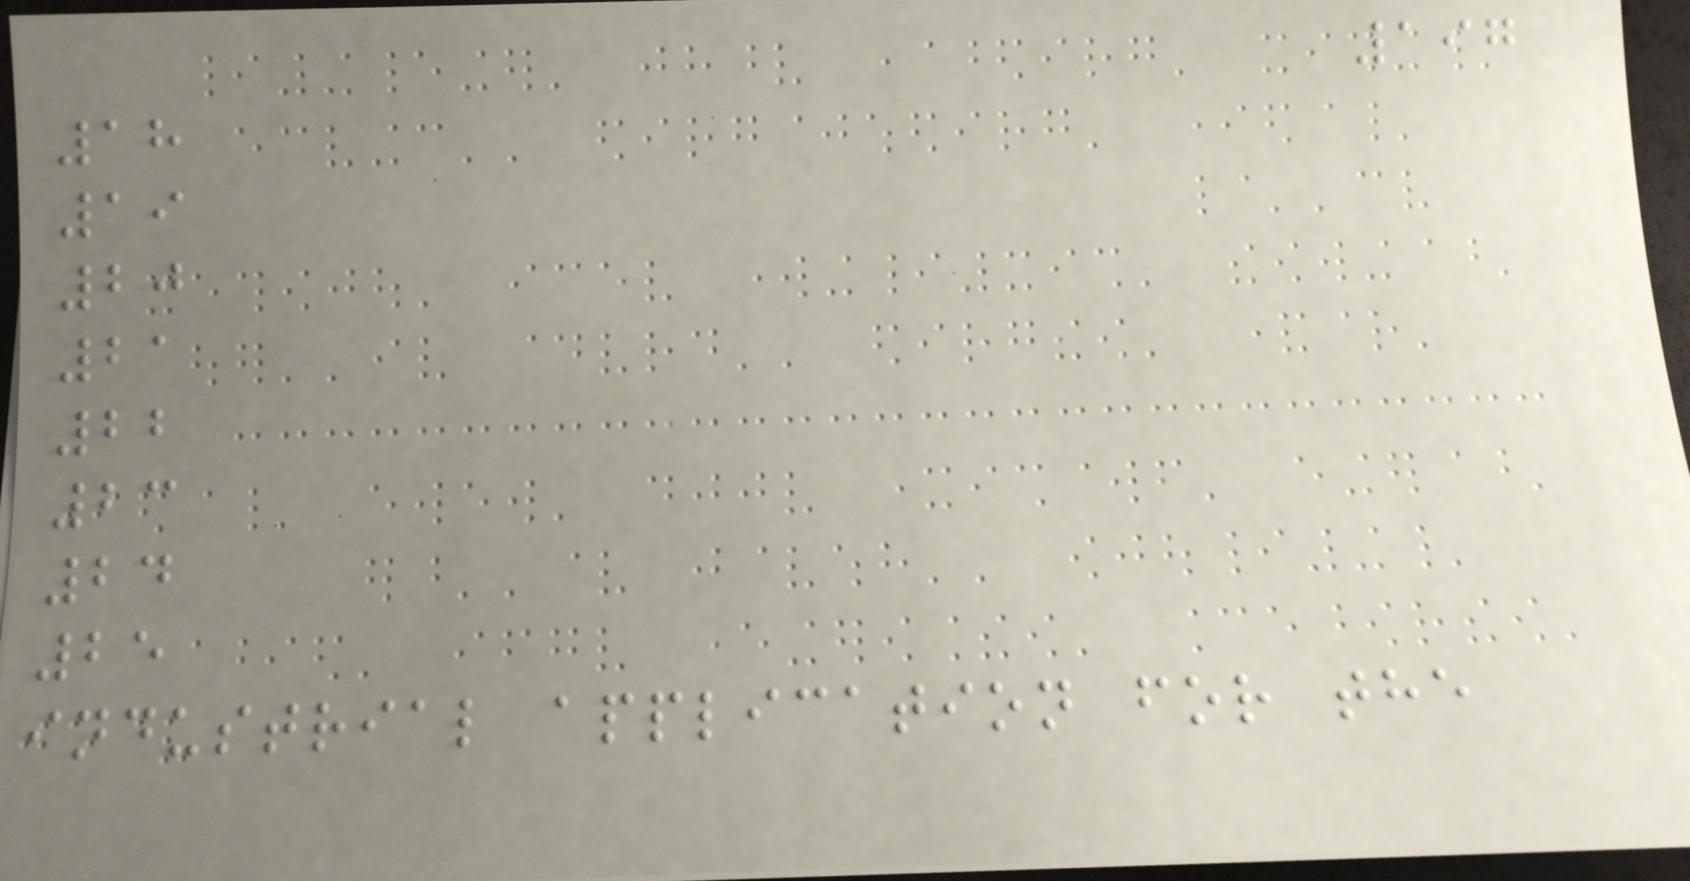197
18
19
20
21
22
23
24
25
industrial application for the
